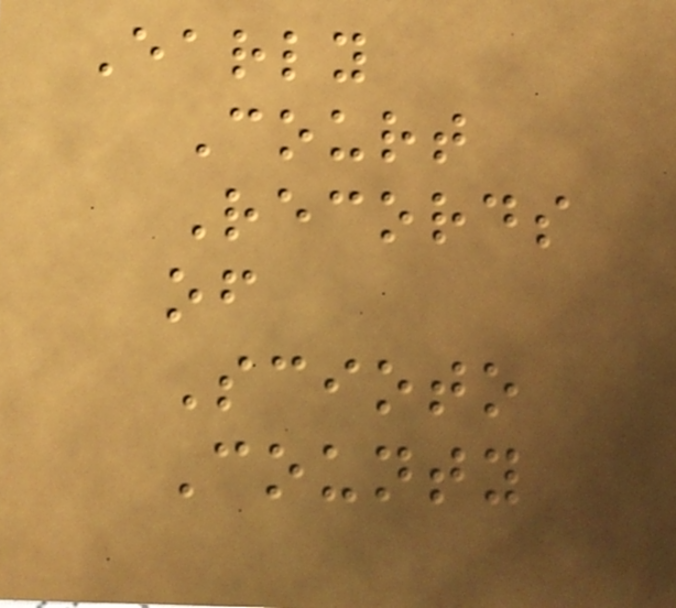Early
Court
Records
of
Scioto
County
